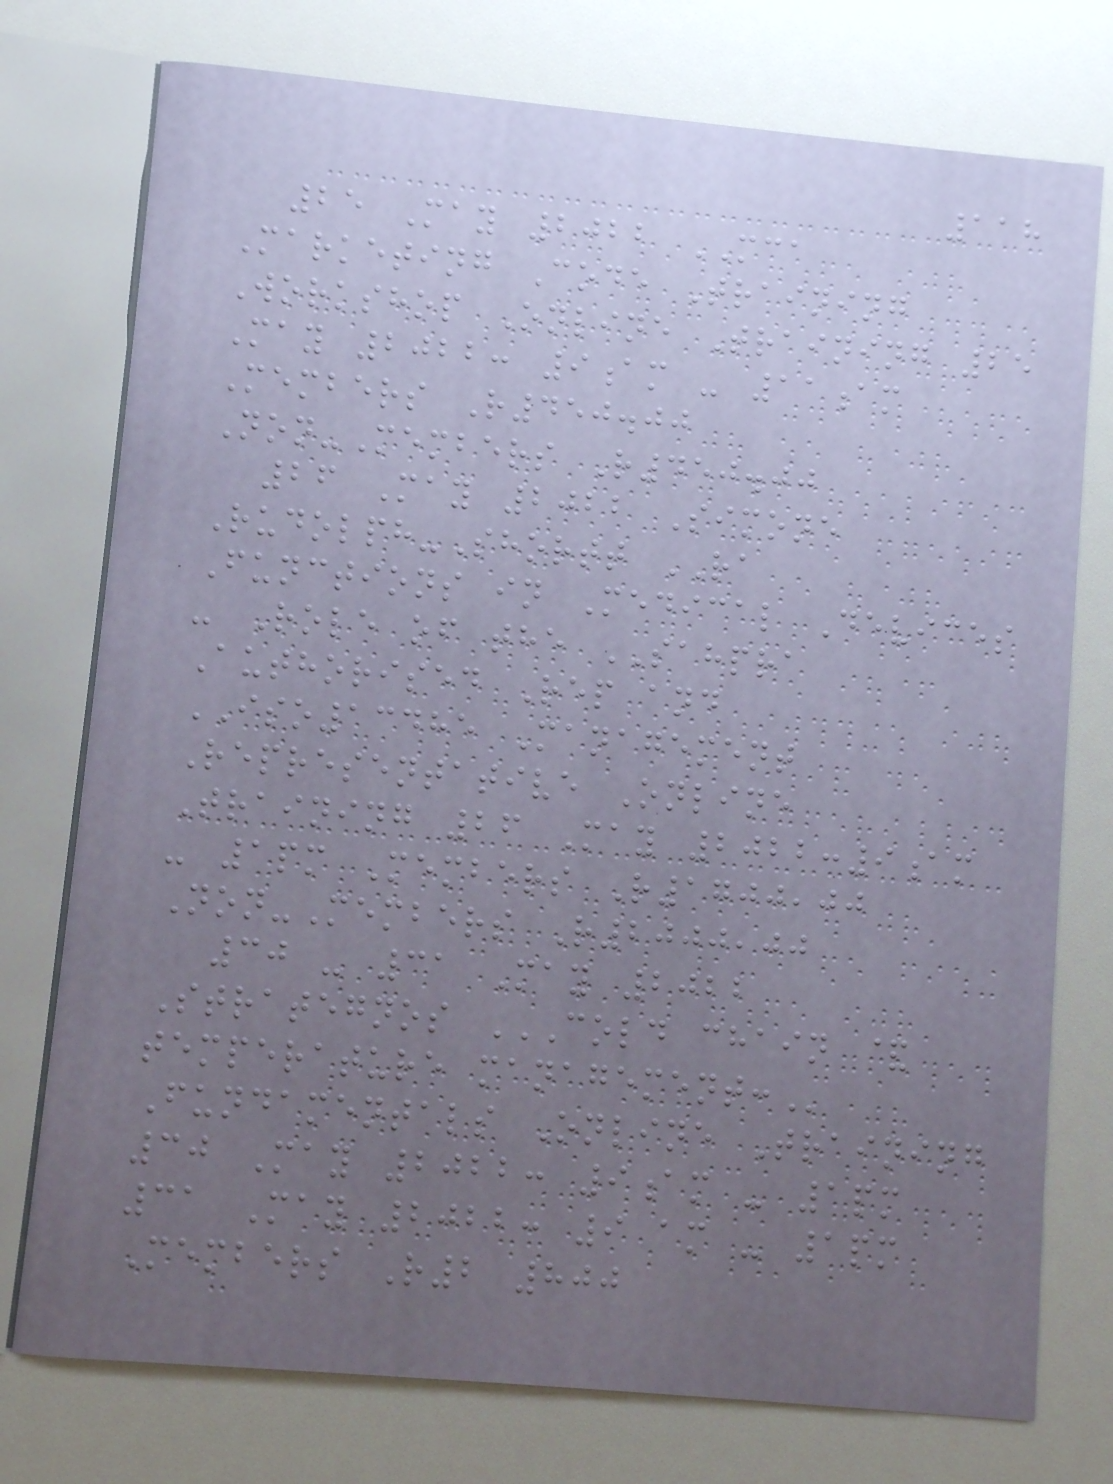118
25 May 2022 MCA
Marketing Code Training
Workshop Online Training 25
May 2022: 9am - 11am
Members R450.00
Non-Members R450.00
26 May 2022 Simone
Rudolph-Shortt RA
Functions in Medical Devices
- Role of the SAHPRA
Authorised Rep and
ISO13485 Management
Representative Online
Training 26 May 2022:9am
- 1pm Members R1700,00
Non-Members R2000,00
30 - 31 May 2022
Strategnos COLD CHAIN &
TEMPERATURE MANAGEMENT:
Fundamentals Online Training
30 May 2022: 9am - 1pm
31 May 2022: 9 am - 1pm
Members R2 800
